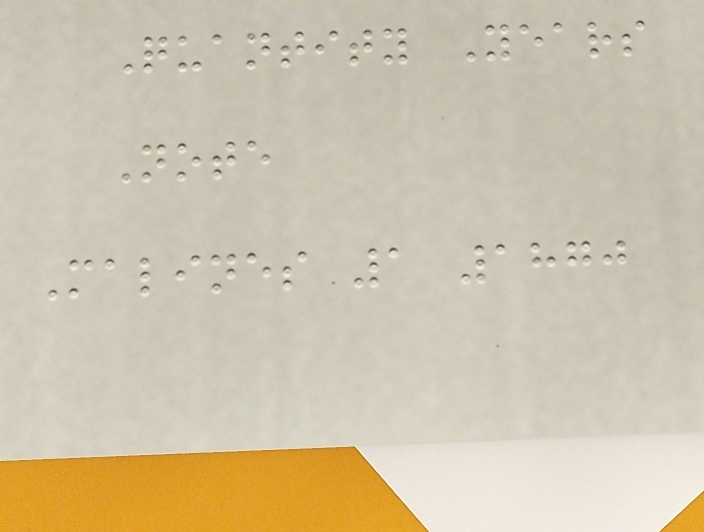Quantity Years
Note
Malines 1 1870
